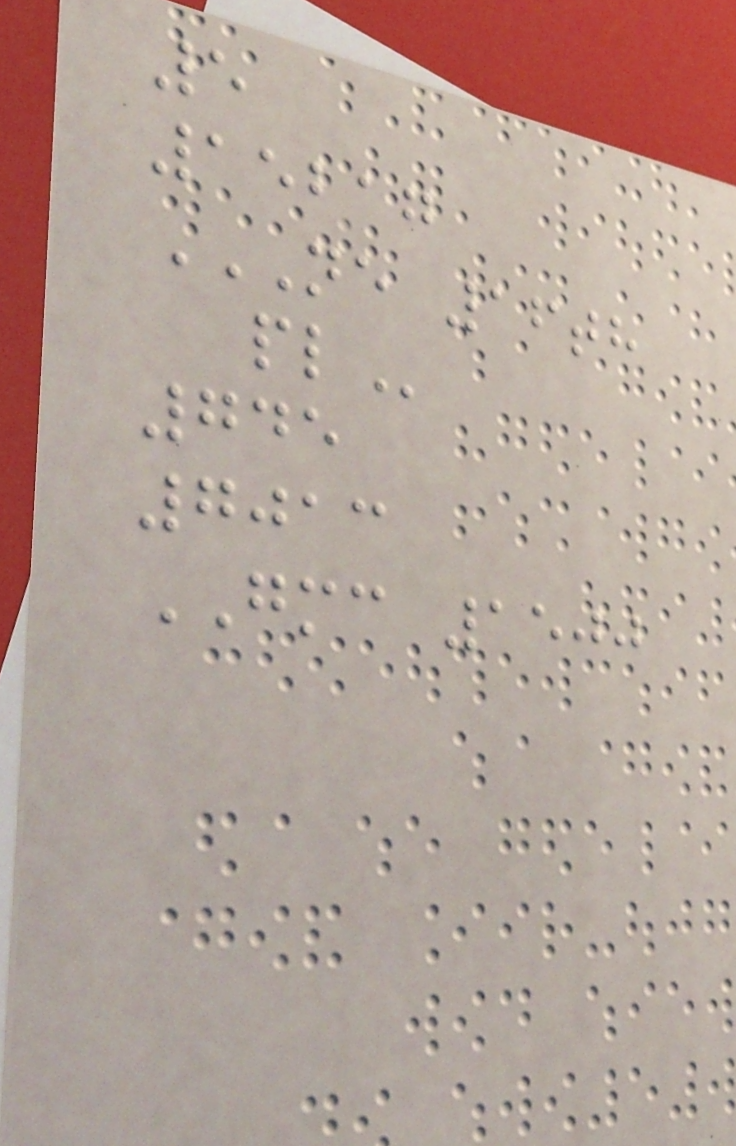5
15217
NE 16TH
PL
745
7013
GMC 1500
